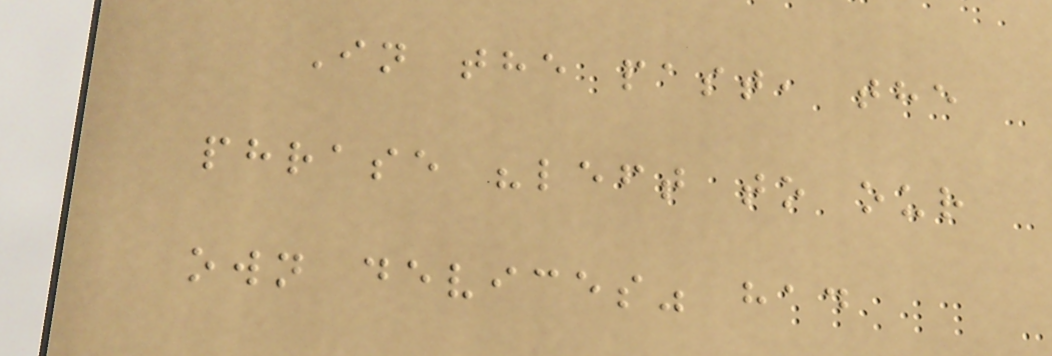In the past, the
phrase "left to our
own devices" had
